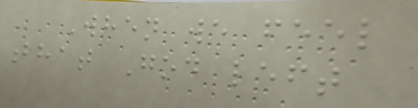When we feel
that God left
